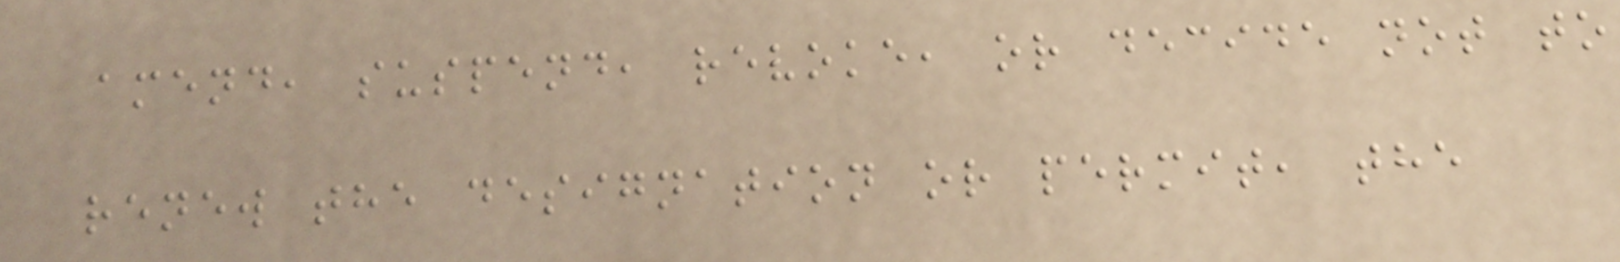amend, suspend, revoke, or decide not to
renew the designation or permit, the
